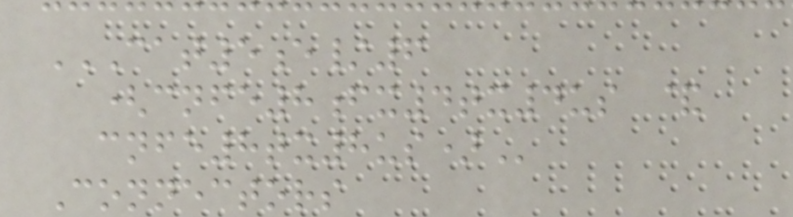CAT5E/6
(CNFE8FX4TX4US &
CNFE8TX8US)
Connectors
